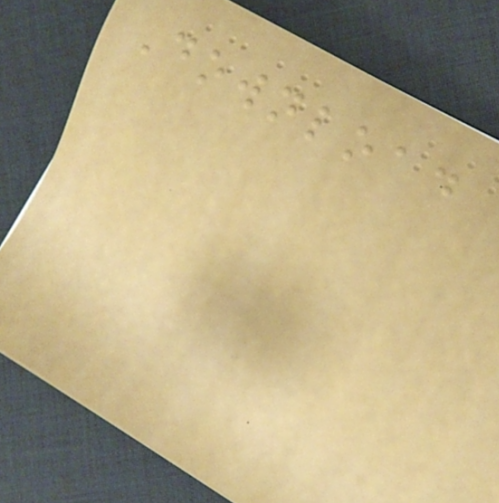Download
